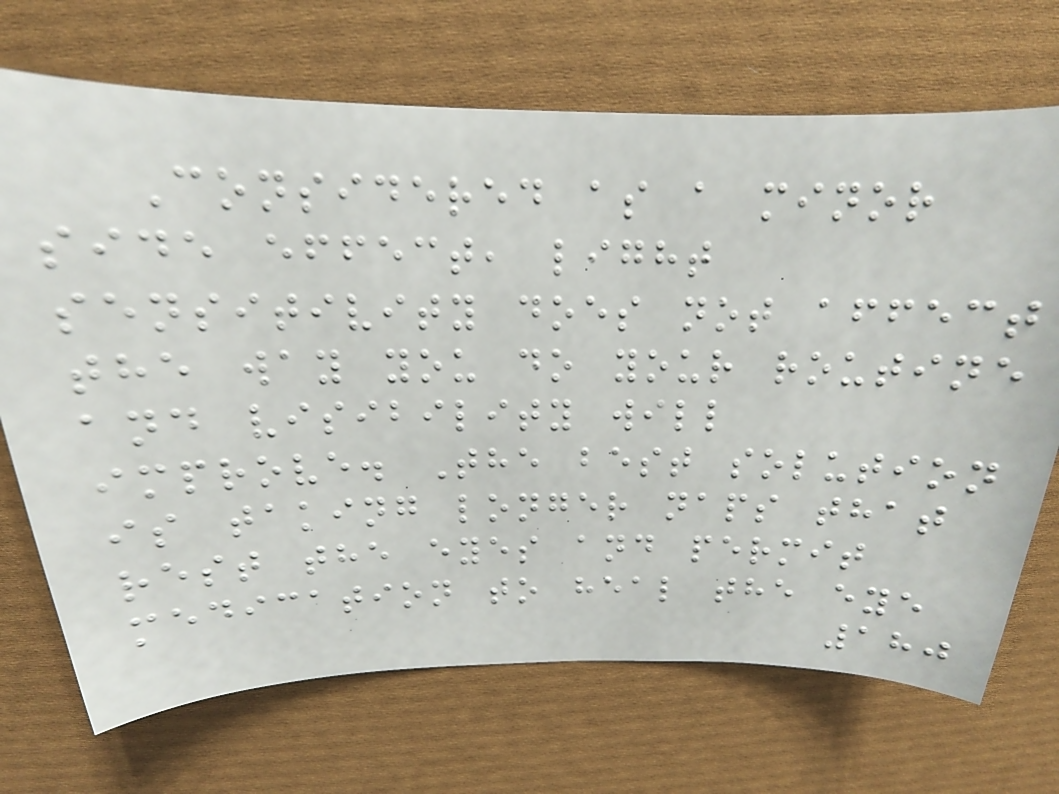Considered as a minor
side effect, light
sensitivity does not affect
the way you do your routine
and visibility will
improve. The best solution
is taking longer naps that
rest the eyes and permit
medication to heal the eye
180
